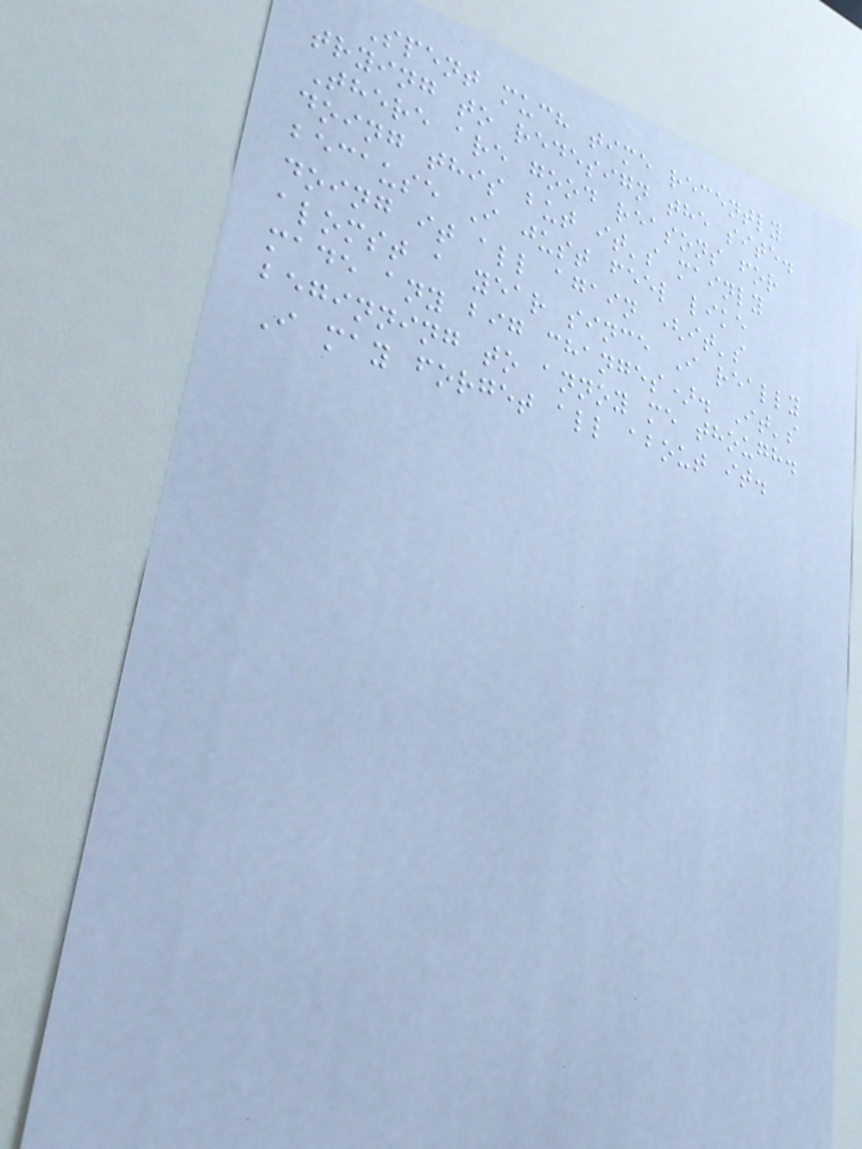Spent much time recently
trying to redesign the site.
There are good reasons for
doing this but it's mainly
because I just feel like
doing it all again (it's
alomst a year since I really
made any big changes). It's
beginning to annoy me though.
I may forget all about it.
